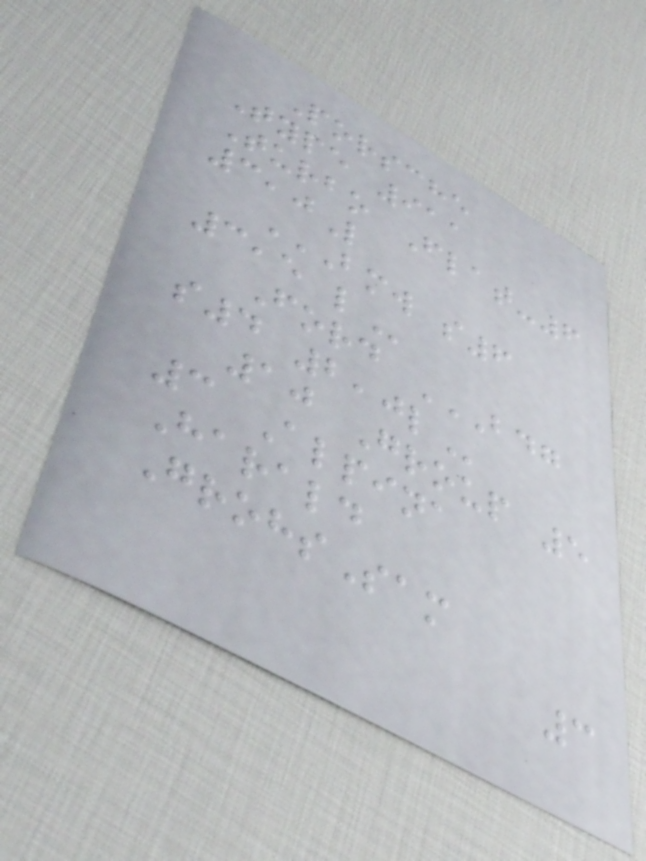Porsche
Type 911
Turbo Flat-6
3,0L
BMW S6
3,5 L
Ford BDG
S4 2,0L
10 Group 5
3 Alpina
Harald
GrohsSam
3
